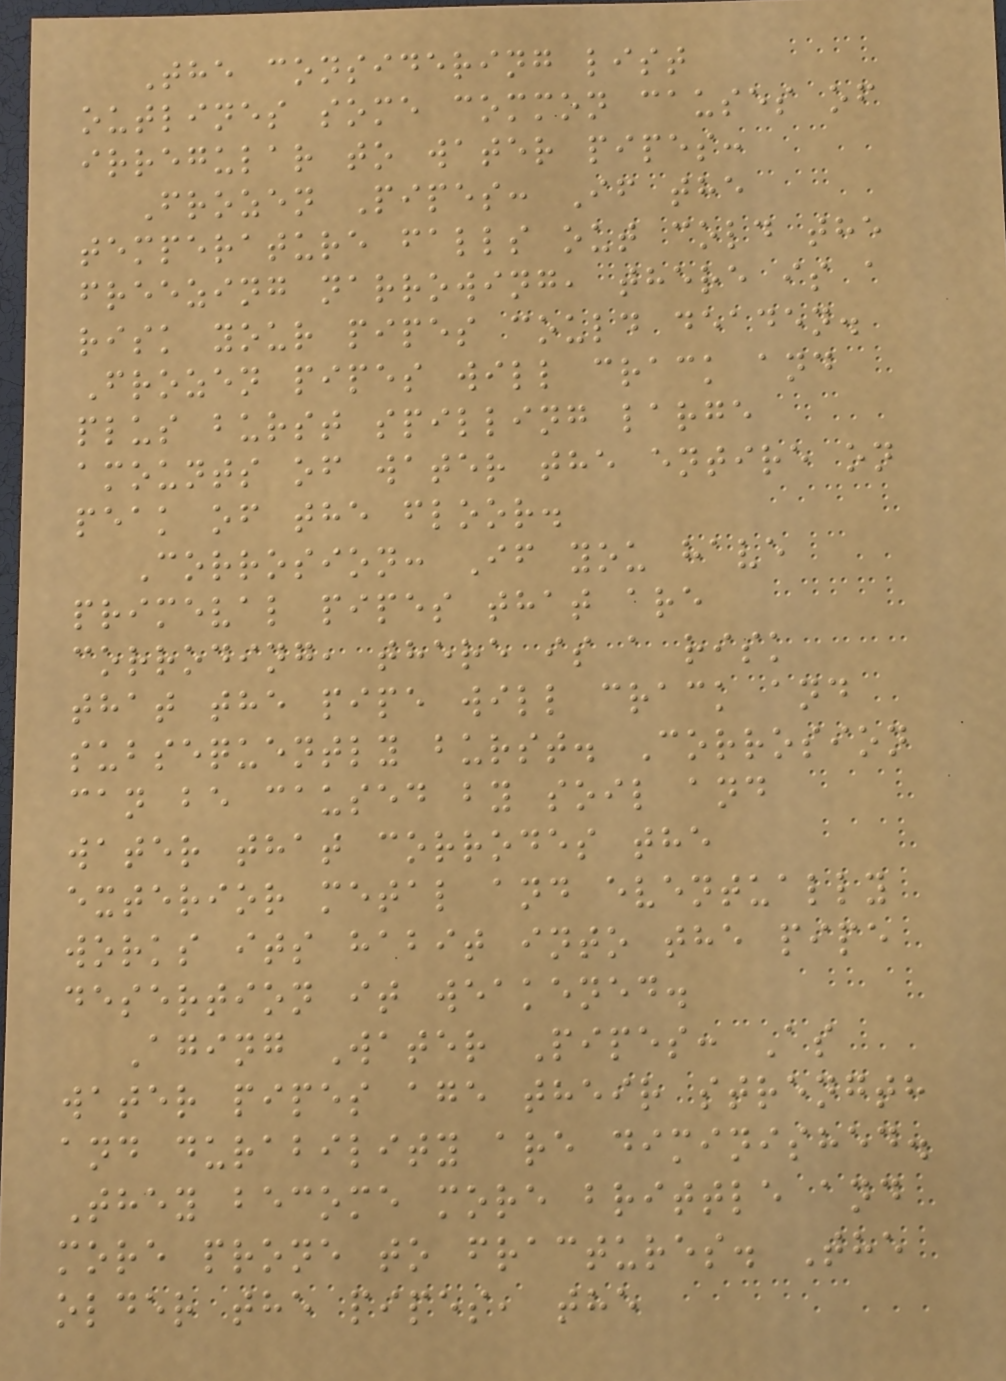The considering list
outlines some common causes of
irregular to water pipes:
Frozen Pipes: If the
temperature falls out cold the
freezing narrowing, there is a
risk your pipes could deaden.
Frozen pipes will crack and
plus burst spilling large
amounts of water the entire on
peak of the floor.
Corrosion: If you have
primeval pipes that are
corroding, there is a risk
that the pipe will crack and
subsequently burst. Corrosion
can be caused by soil and
water that corrodes the
exterior metal and eventually
works its habit into the pipe
desertion it weakened.
Aging Water Pipes: As
water pipes age their strength
and durability are diminished.
They become more brittle and
more prone to fractures. The
older the pipes, the
